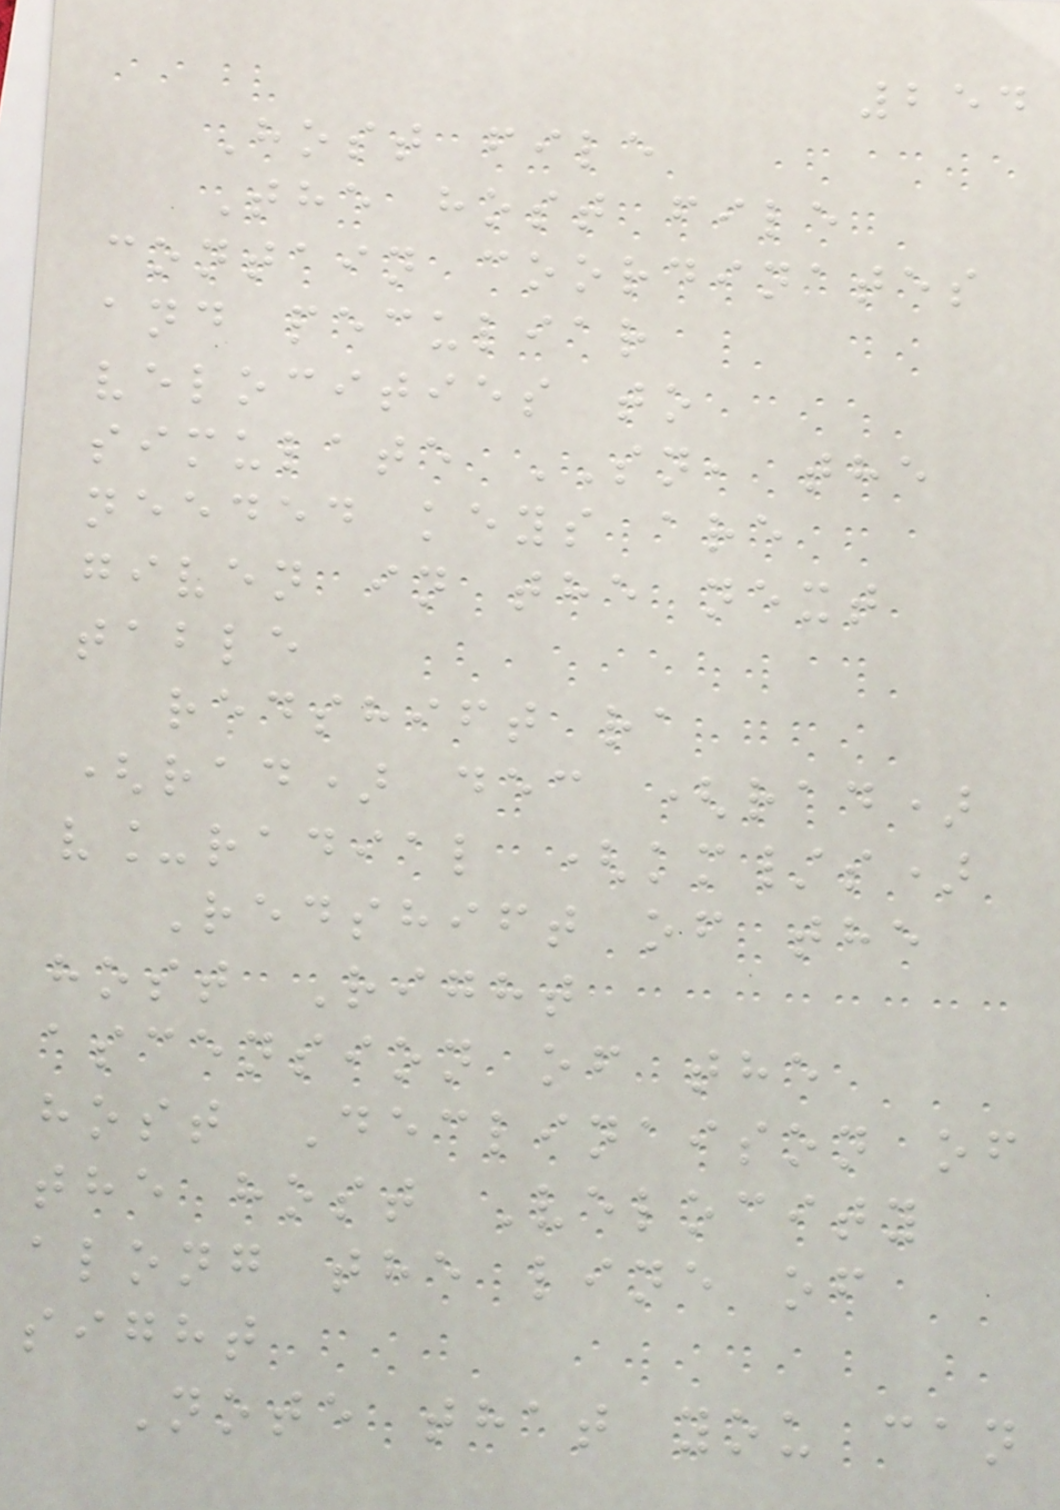254
Host file
The host file
contain coordinates
and peculiar
velocities to
simulate SN, the
needed keys are
given in the next
table
redshift ra
(rad) dec (rad)
v_radial (km/s)
Redshift of the
host Right
ascension of the
host Declinaison of
the host Velocity
along the line of
sight
Note that you can
